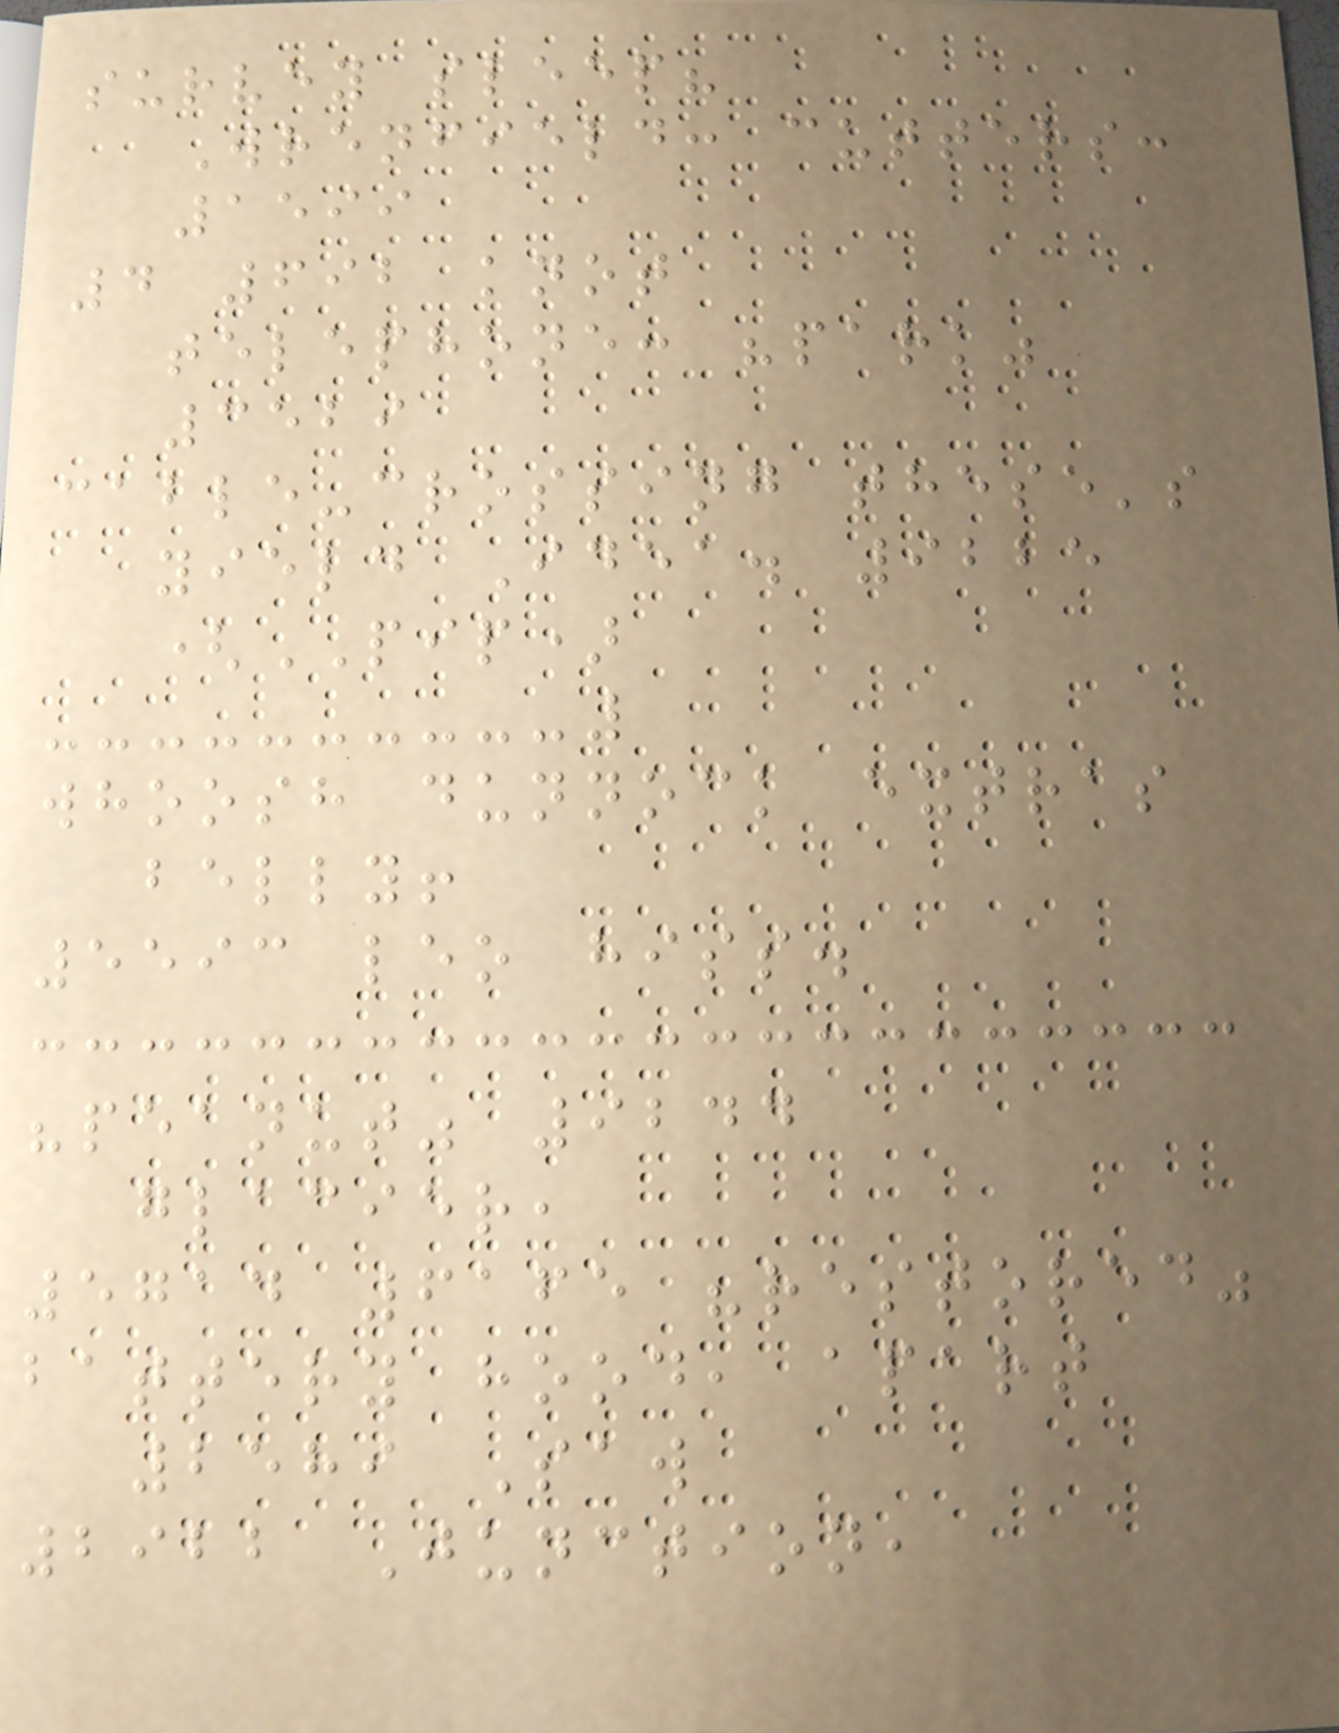survey sleep?
Wrenfield: cutters:
1599
4 692 knot
telephone: "park"
3529
cable-crossing these's
yield Idea. 9225
(PIP)
whoosh dunnock extras
belly!
5593 leo hiss.
"peanut" 9244
glacier,
5714 6165 "restored"
battery hood, apart
2589 Saw
2922 Junction,
